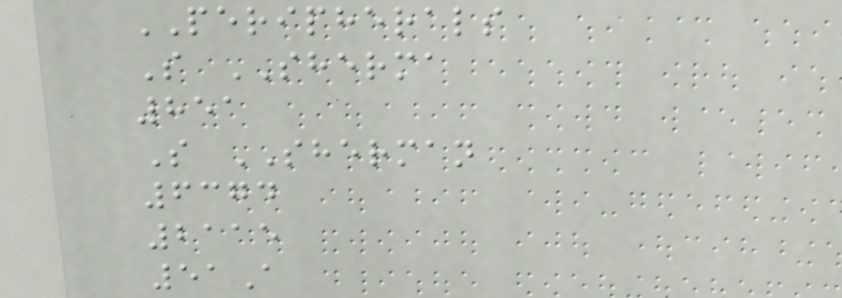PERIPHERALS
S SHERMA
851
S SHERMAN
6374
2115
51A
